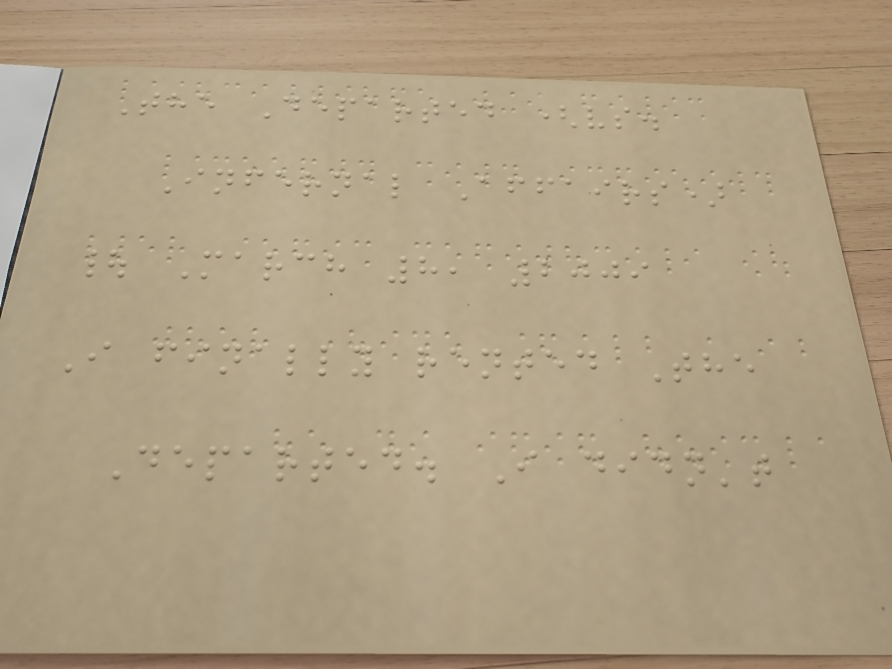The Departed (vs.
Infernal Affairs)
| March 8, 2009
I finally rented The
Departed. I didn't
